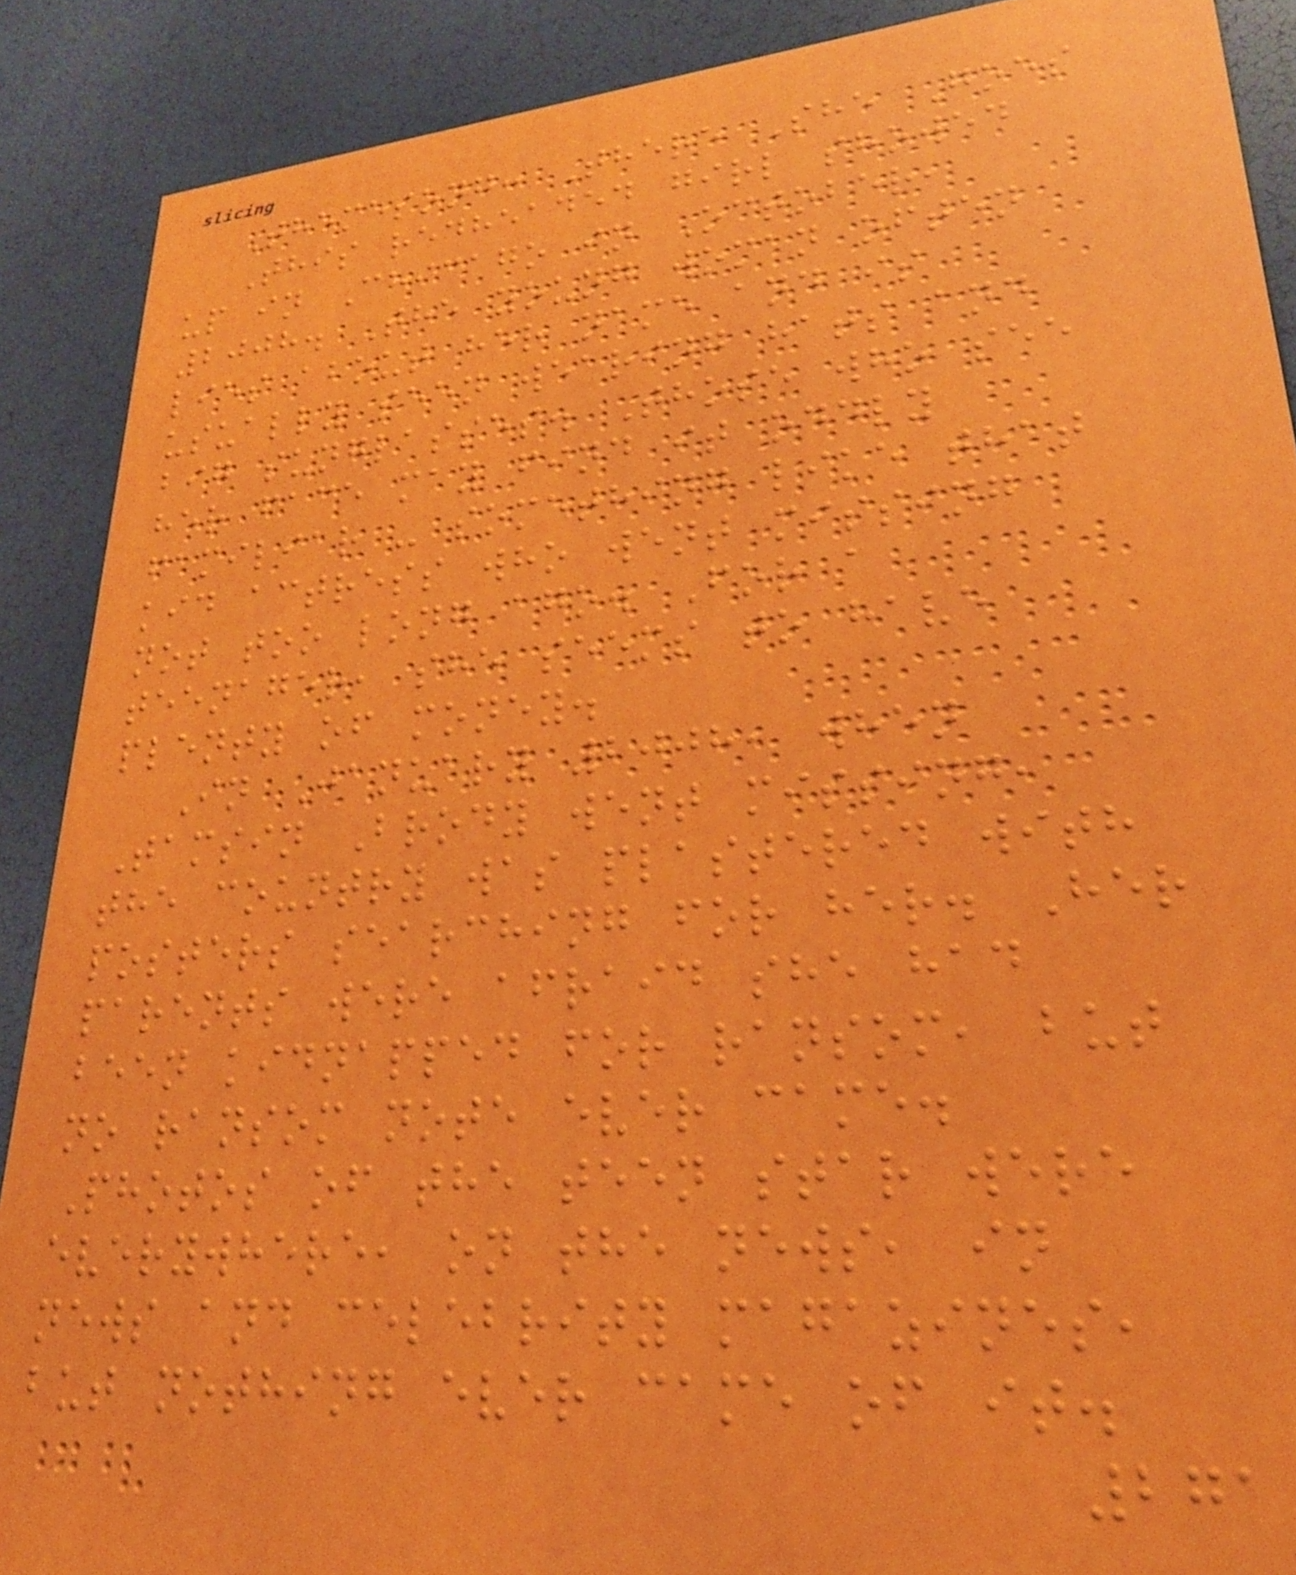Themesong: There She Goes
This redheaded girl showed
up in Chicago in October,
2008. The young woman often
lies about her name and is
usually seen wearing hats and
big sunglasses. Those who see
her face may find it oddly
familiar - something like that
kid actress who went missing
not too long ago. For a
teenager, she seems to have
plenty of money.
In January 2008, when
Tamsin Brody went missing,
the country was plastered with
posters searching for her. Her
parents were afraid she had
been kidnapped for ransom, but
no ransom note ever came.
Photos of the teen star were
everywhere, on the news, in
news and celebrity magazines,
but nothing ever came of it.
271
